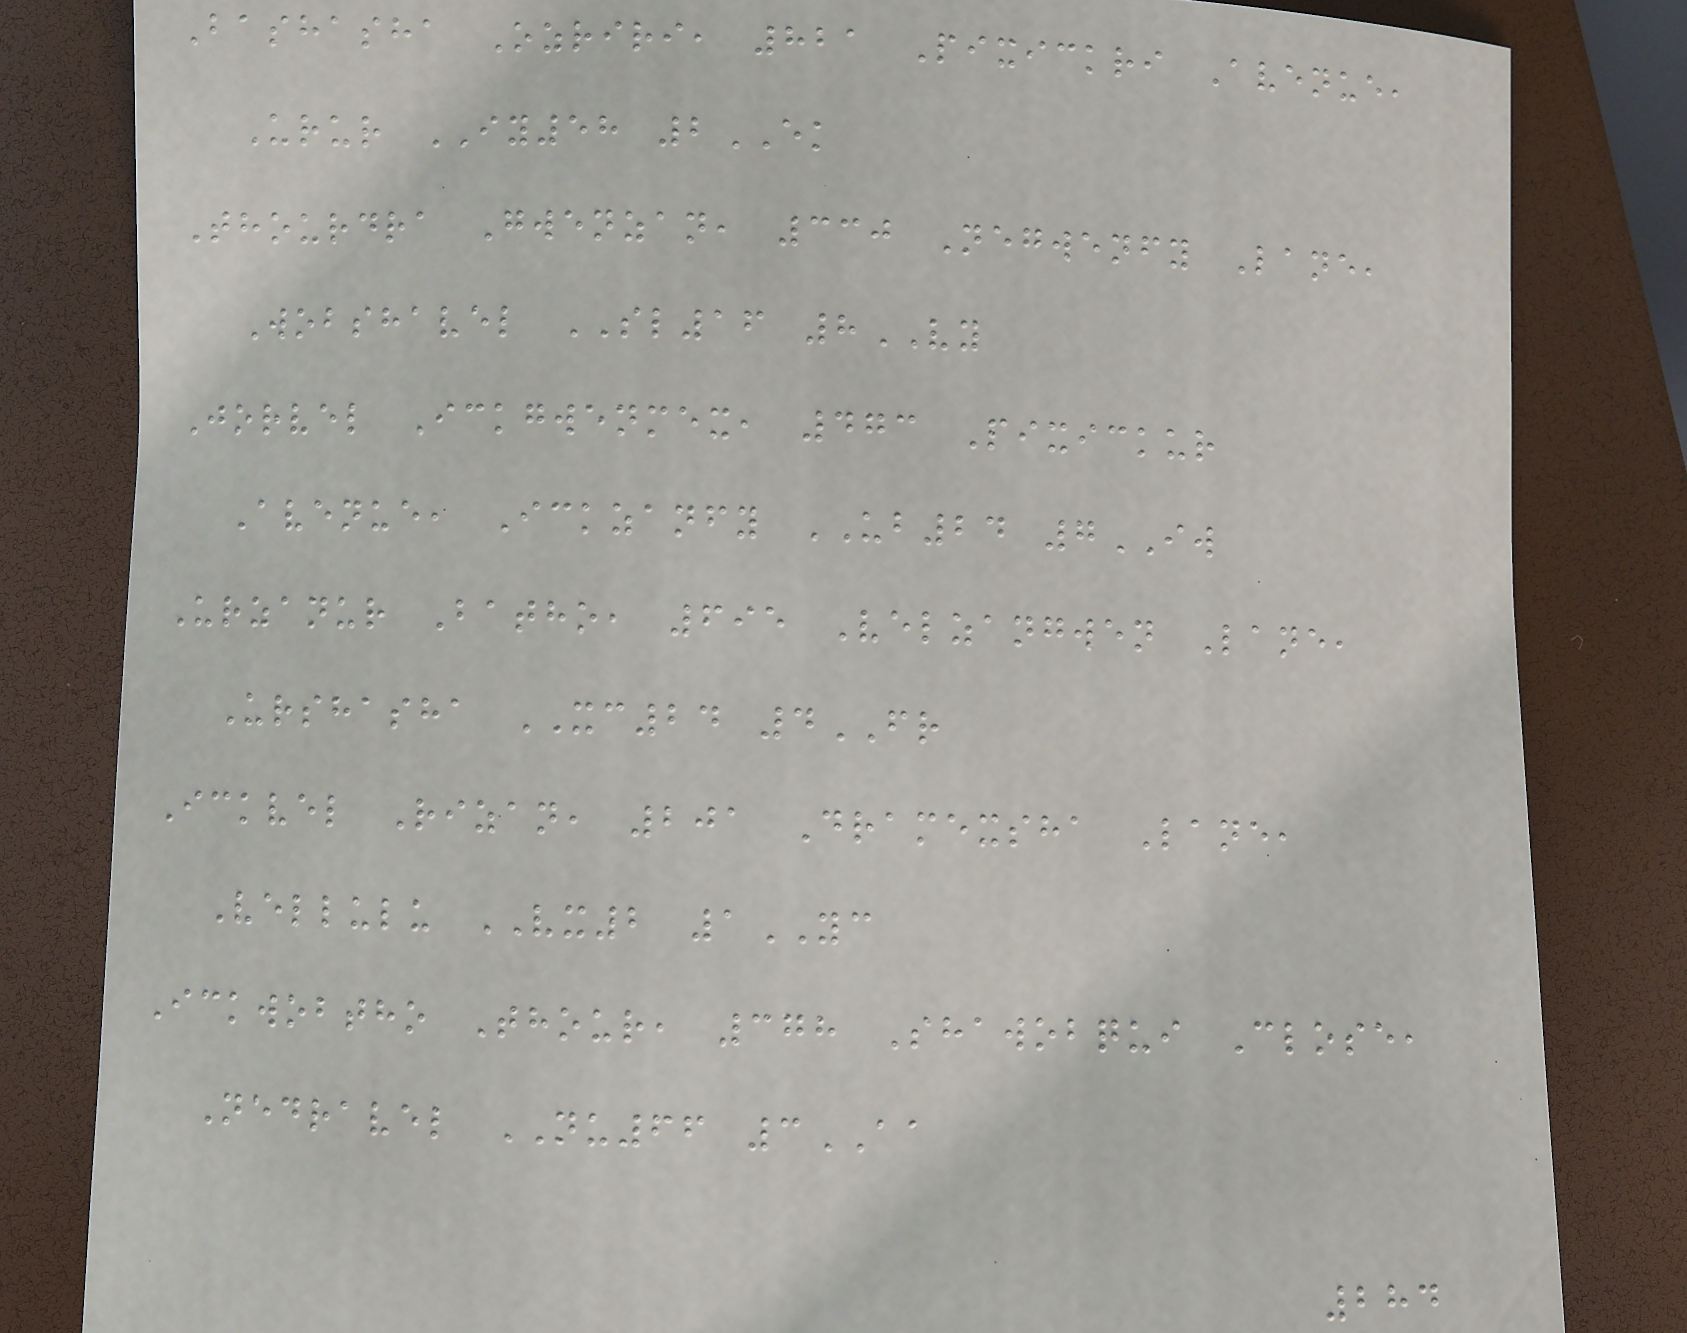Bashasha Ozriri, 821 Pixickri Avenue,
Urur IY58 2EK
Thourdra Gwenzan, 330 Negwenfy Lane,
Wobshavel SL16 8VY
Jorvel Ickgwenmex, 473 Pixickur
Avenue, Ickzanfy UB24 7IW
Urzanur Batho, 695 Velzangwen Lane,
Urshasha XC24 4FR
Ickvel Rizan, 201 Dramexsha Lane,
Vellulu VX2 1YC
Ickwobtho Thour, 378 Shawobqui Close,
Nedravel NU66 3AA
284
